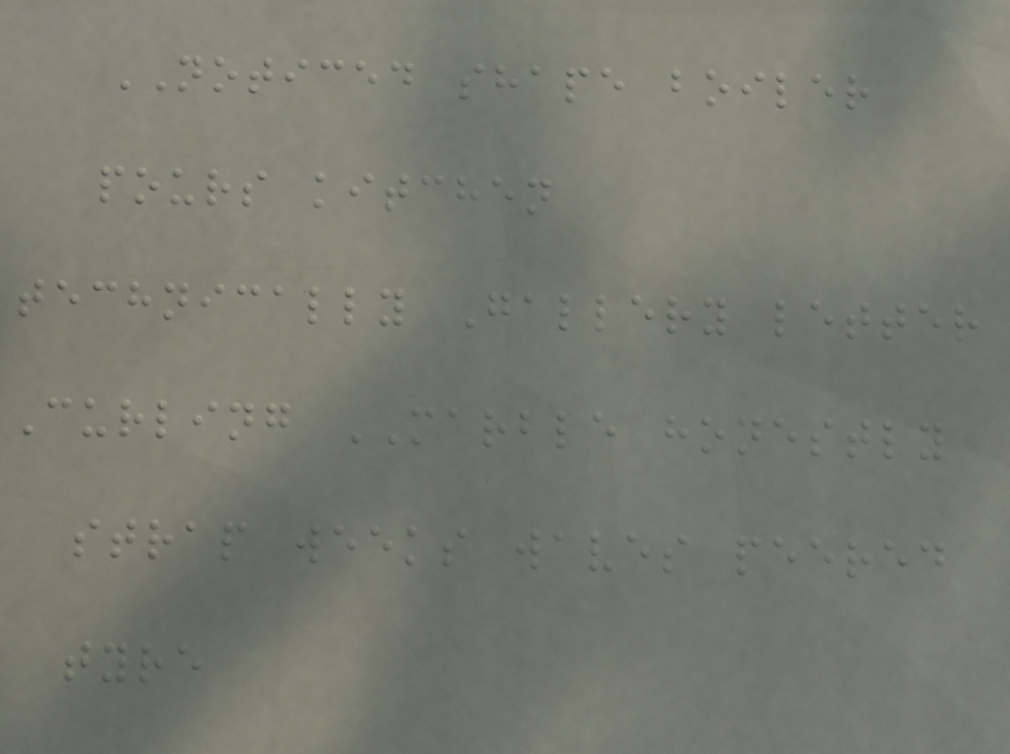NOTICED shape boiler
pours kitchen
technically Gallery letter
Curling MARBLE honestly
strap weeks waves peered
tyre
